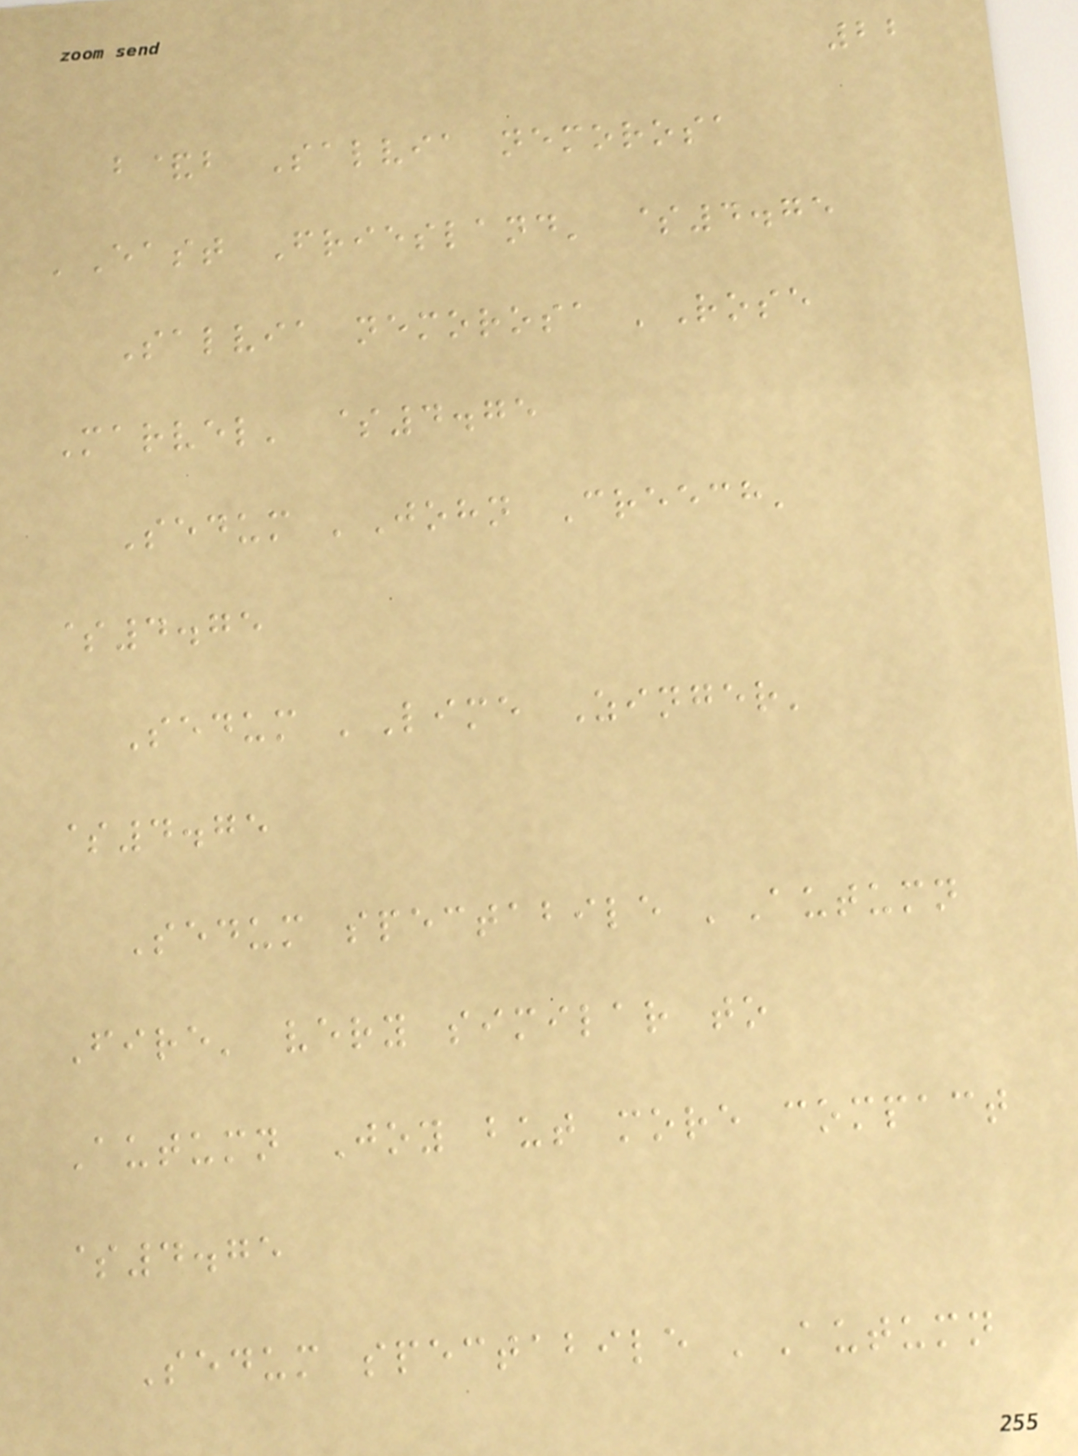22
b&b Salvia nemorosa
'East Friesland' $4.75
Salvia nemorosa 'Rose
Marvel' $4.75
Sedum 'John Creech'
$4.75
Sedum 'Lime Zinger'
$4.75
Sedum spectabile 'Autumn
Fire' very similar to
Autumn Joy but more compact
$4.75
Sedum spectabile 'Autumn
